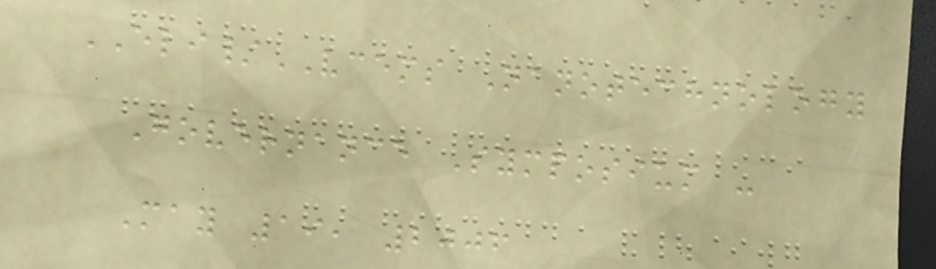ELI/VCEMS Nanotechnology
Governance Symposium -
May 19, 2006
